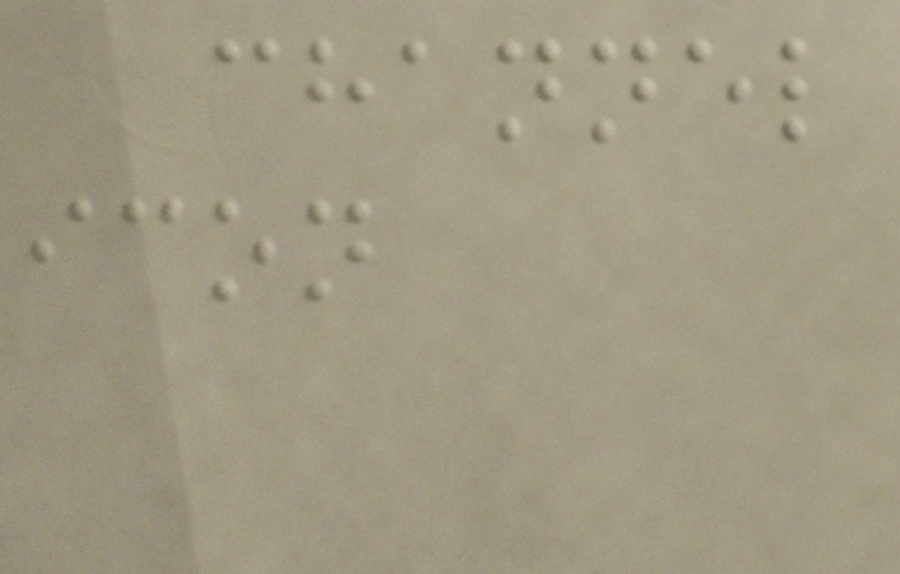channel
icon
